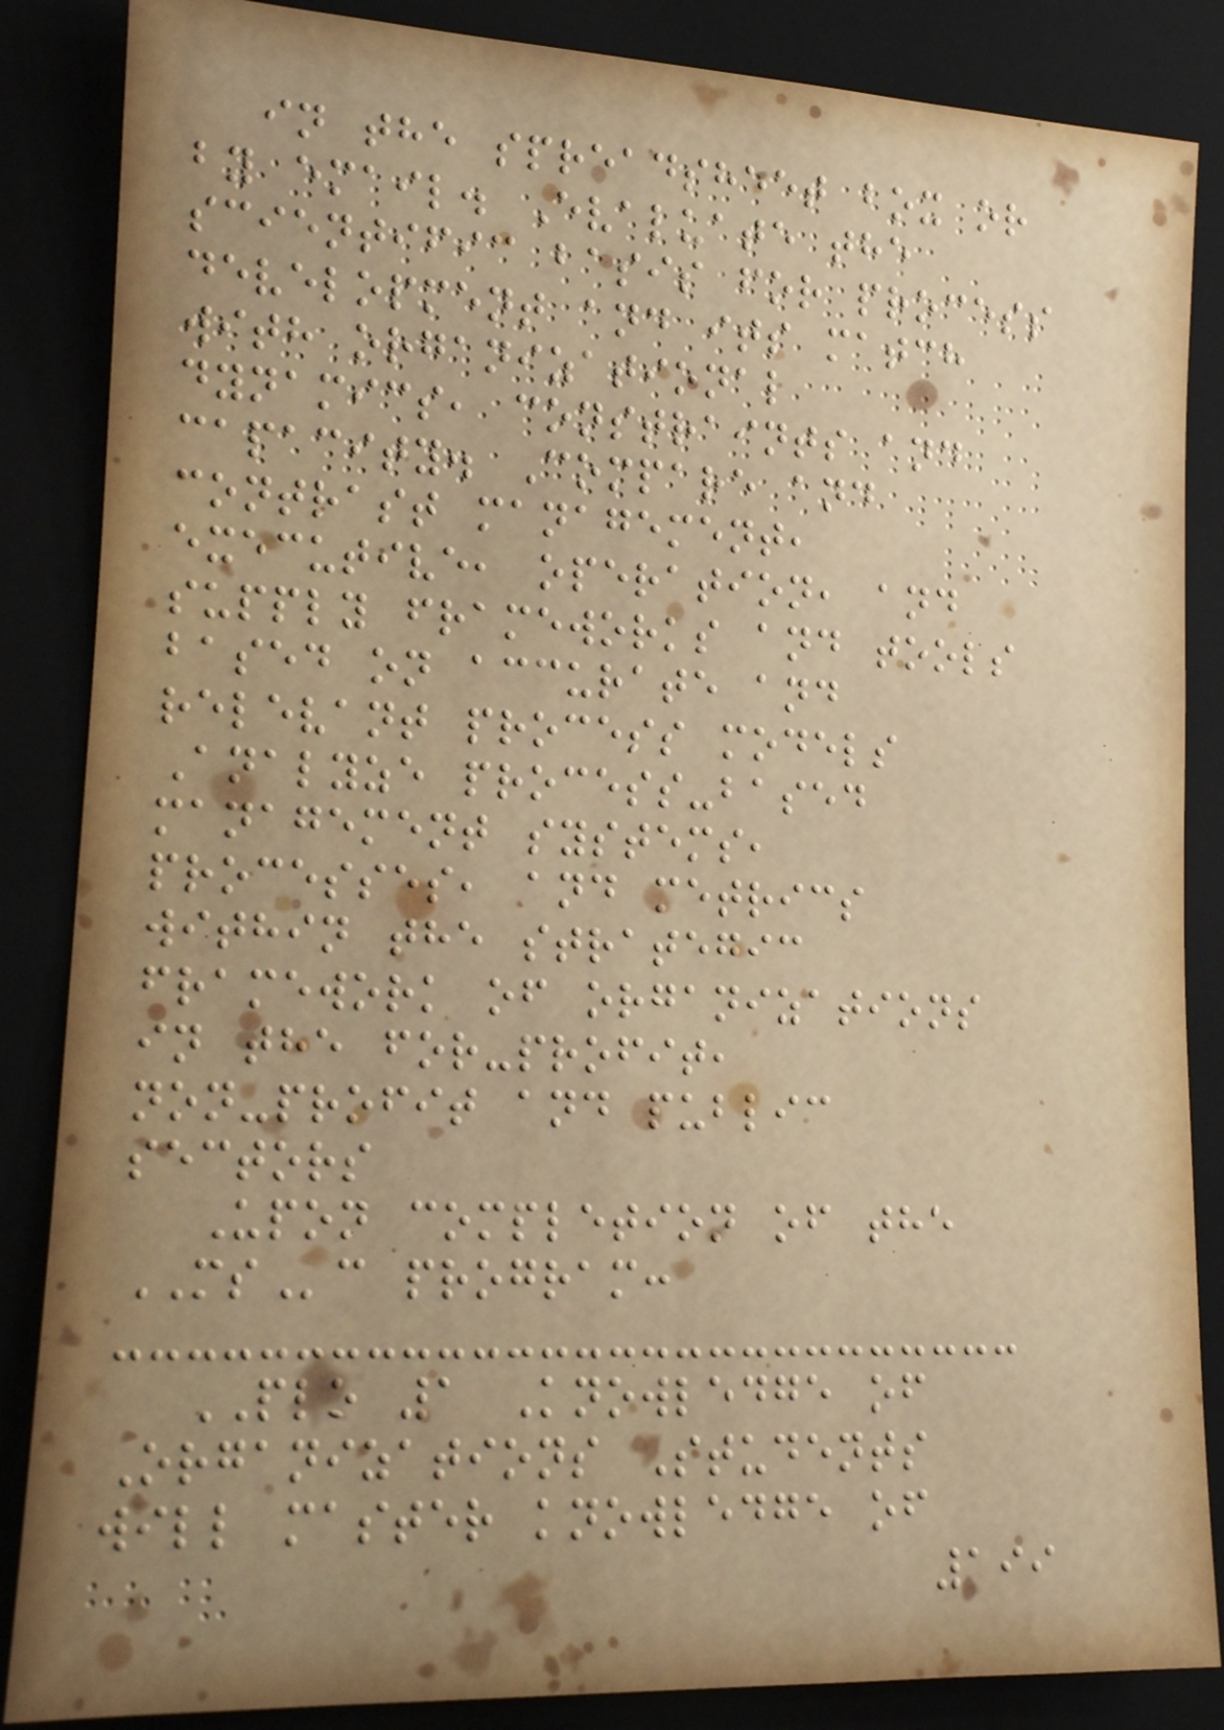in the spreadsheet box or
by email. Evaluate the
scientific basis for process
development and its match
with organizational
dynamics, constraints and
capacity. Compare and
contrast management,
executive, operation, and
supply frameworks and tools
based on accurate and
relevant process models
Analyze process-based
management systems,
processes, and metrics
within the strategic
framework of organizations
in the for-profit,
non-profit and public
sectors
Upon completion of the
MSc program:
PLO 1 Knowledge of
Organizations Students
will master knowledge of
199
